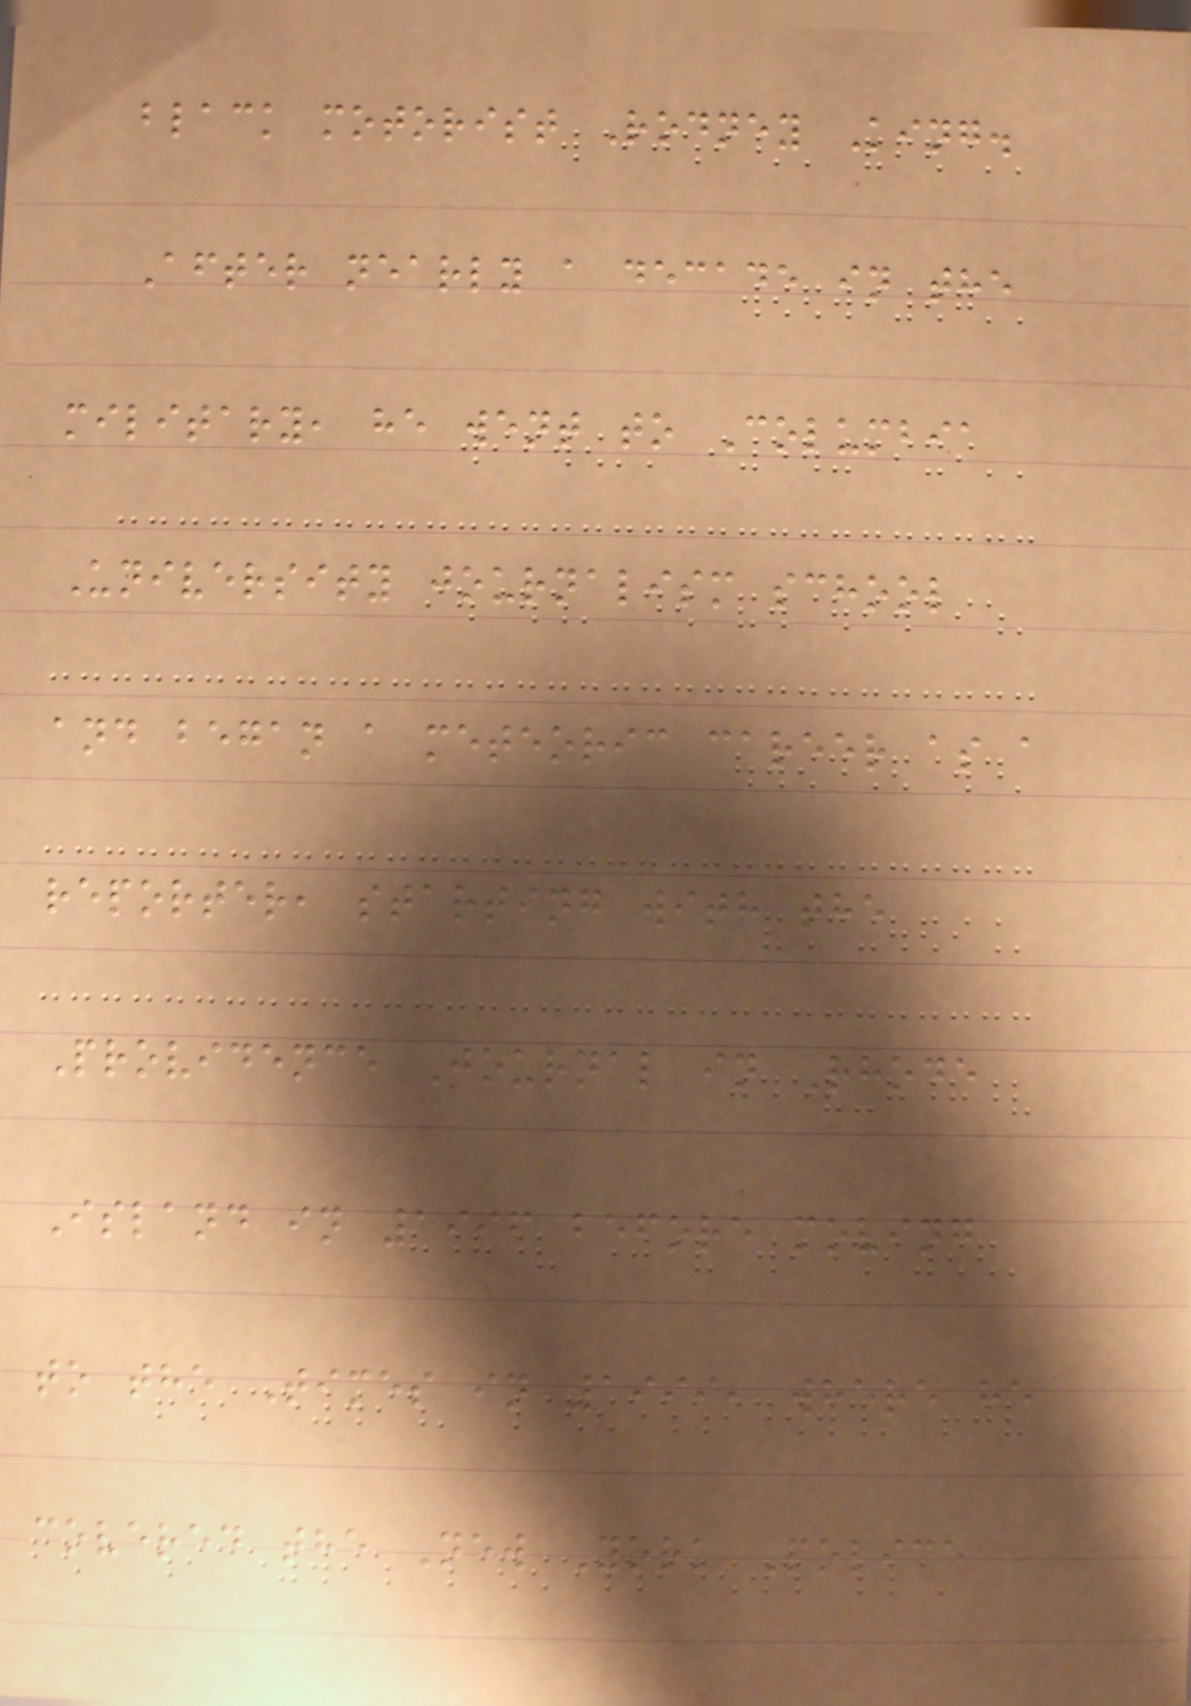black motorist Rodney King.
After nearly a decade in the
military, he went to Columbia
University journalism school
and began a meteoric career as a
reporter, starting with the
Providence Journal in Rhode
Island in 1996 before moving
to the Times in 1999, where he
covered the New York Police
